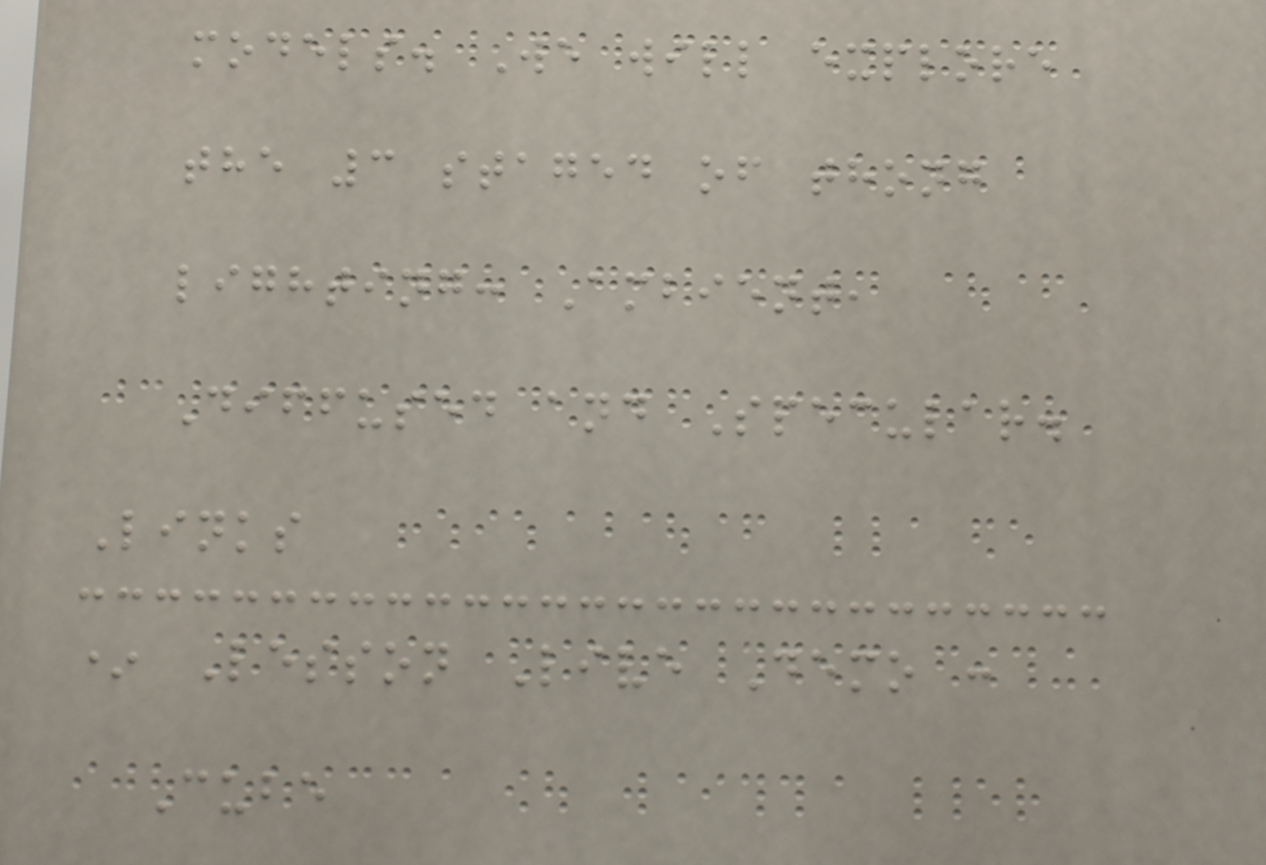models. We will explore
the 3 staged of thong
lighting: Ambient,
Diffused and Specular.
Links
* Lesson Live Demo :
Cube
